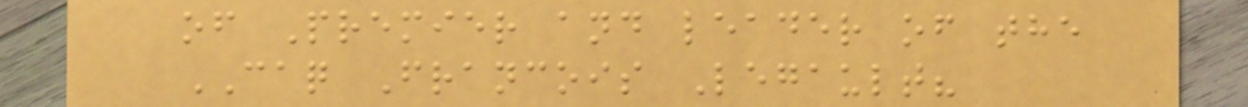of Premier and leader of the
CAQ Francois Legault?
